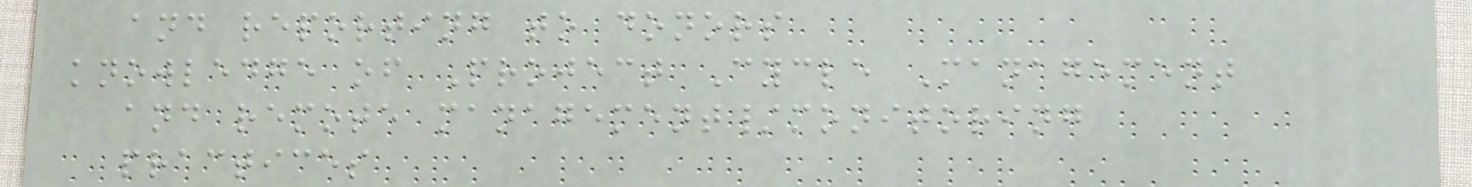and reporting to donors
knowledge of Project Cycle Management
and remote management/monitoring
practices
